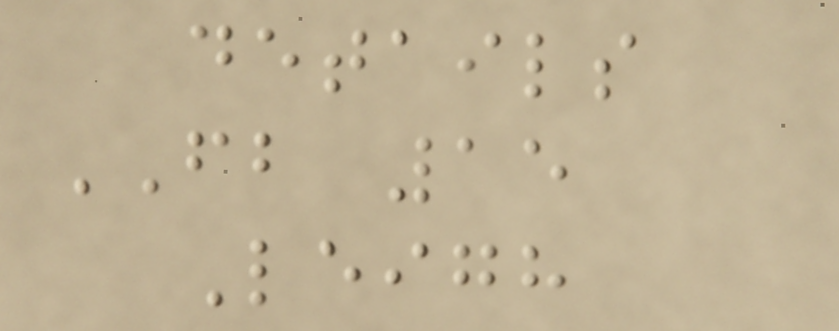details
FB 15
Leigh
